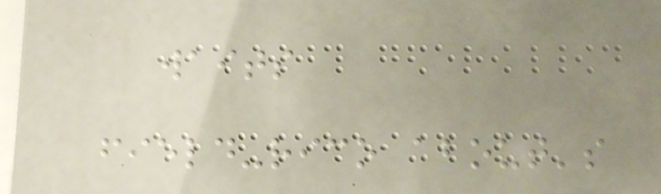waits
field-rico about's
